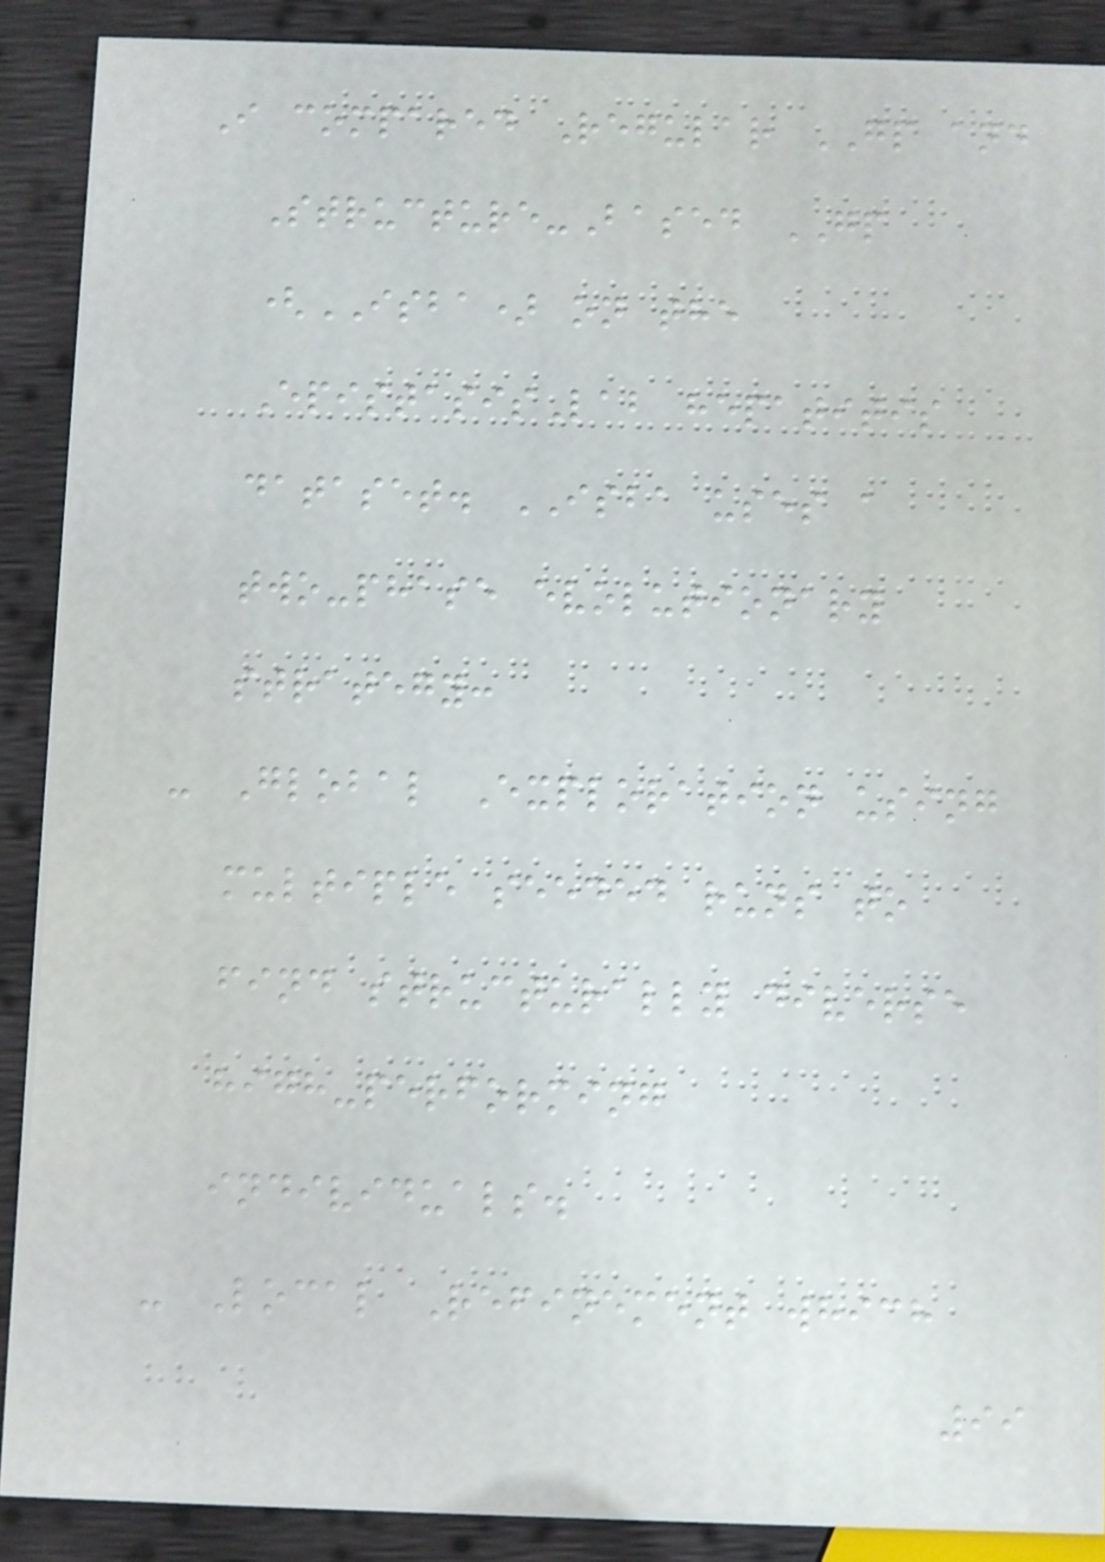I compared Regular GP and
Structure-Based GP
(ISBA) on the
EpistasisLab hepatitis
dataset. ISBA uses a
two-phase evolutionary
strategy:
- Global Exploration using
multiple seeded runs to
find structurally diverse
high-performing
individuals.
- Local Refinement which
99
